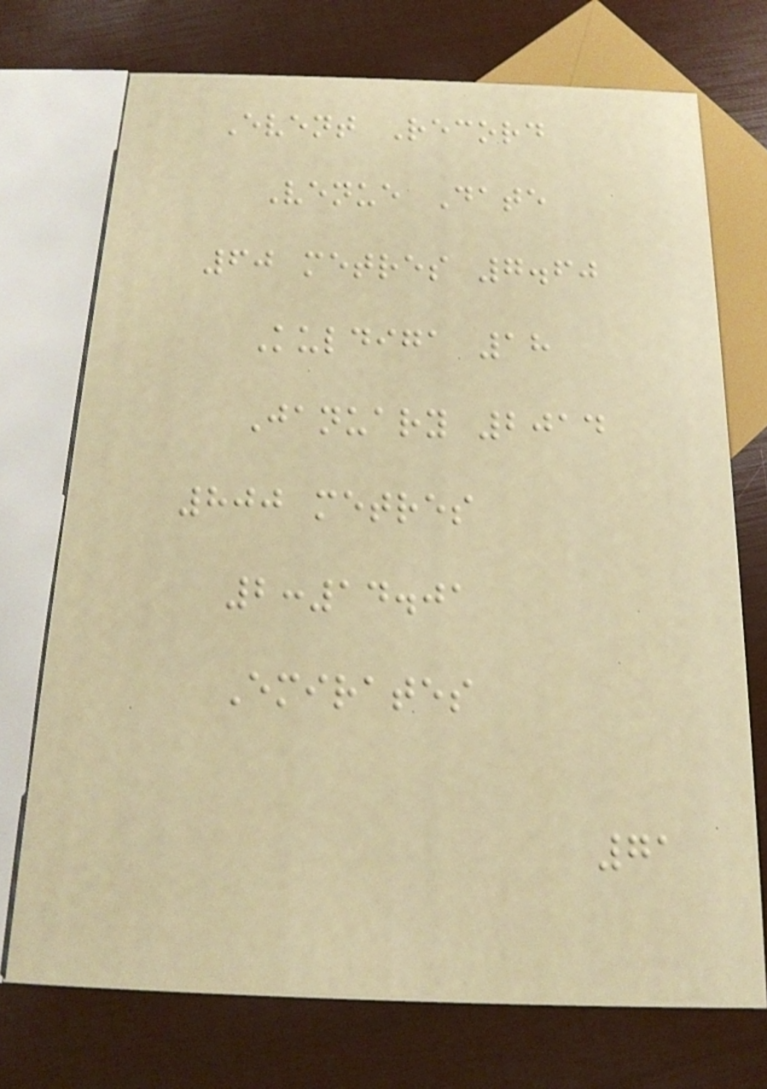Event Record
Venue Date
60 metres 7.60
Kuldiga 18
January 2014
800 metres
2:14.01
Emirates
71
